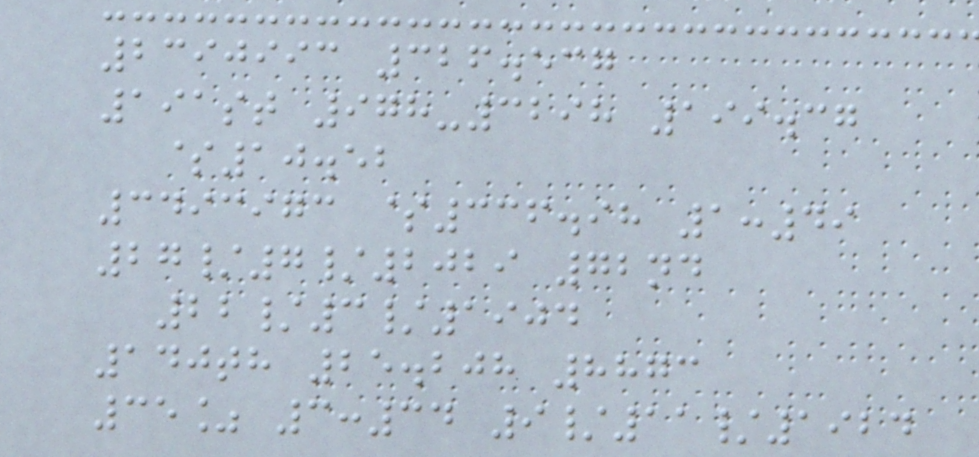2390993 326.537
191st 978-3298 199.37
$10.52
3493973 $336.98 1:49
27/7/2029 72nd
22/3/1904
140th 25.208 8873
35% 3:34 9/11/1924
